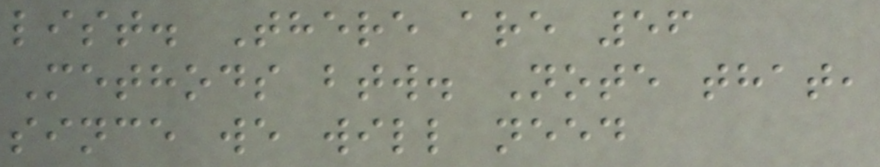list. There are 56
Methods btw. Note that,
since we will need
